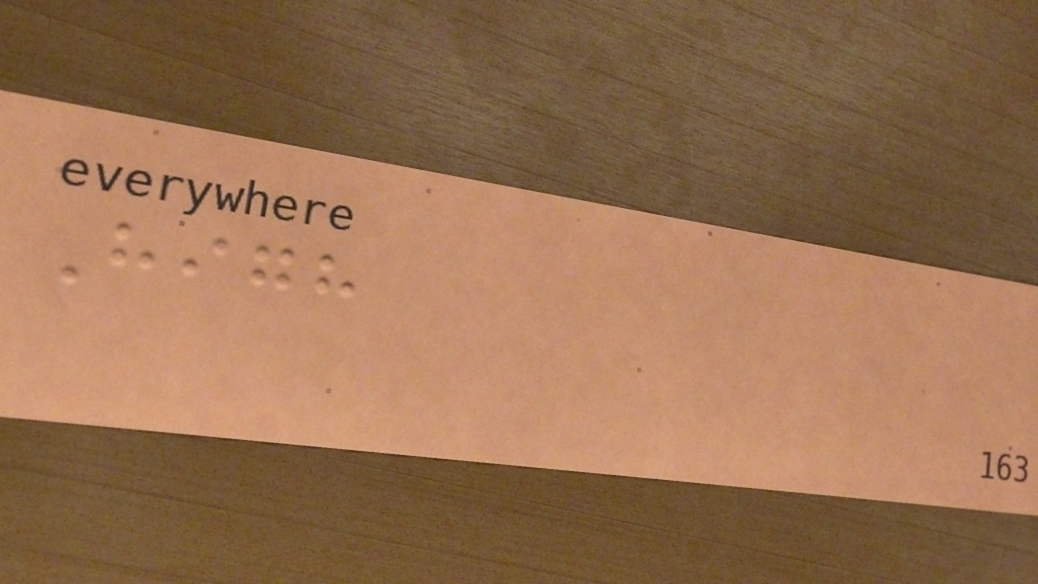High
